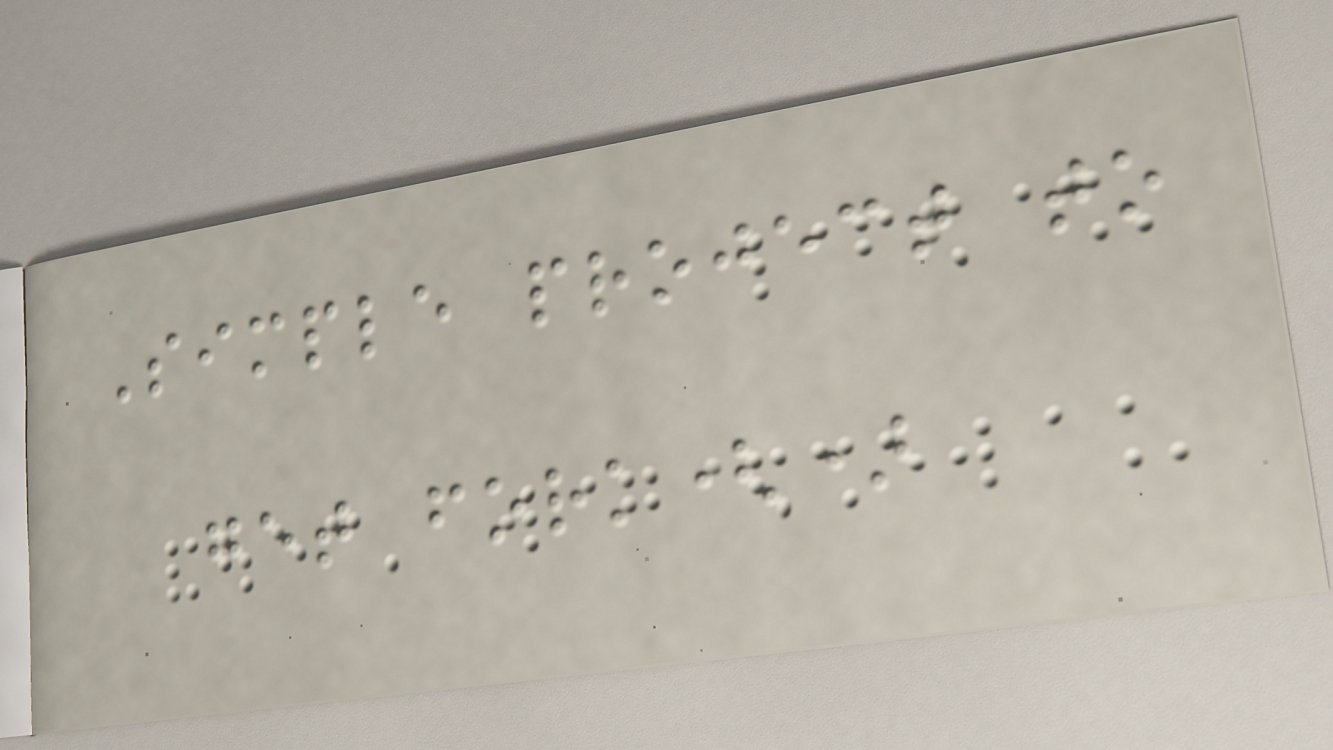Simple project to
get fork()
